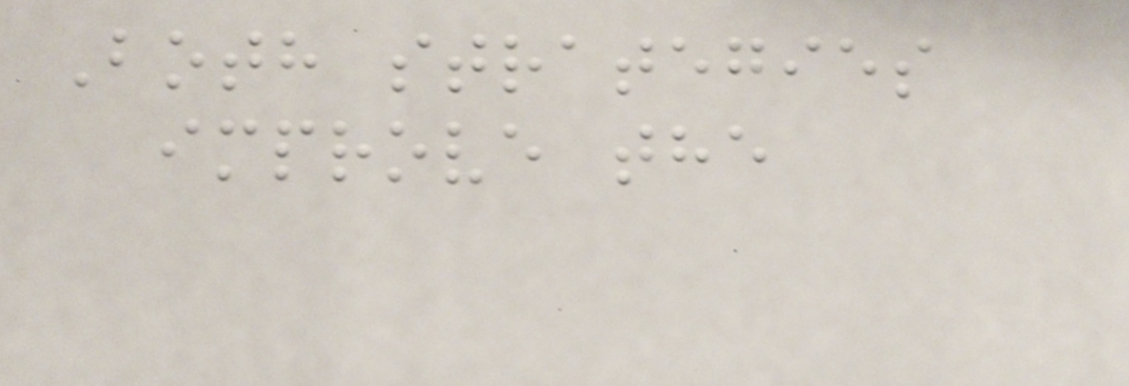Both strategies
improve the
